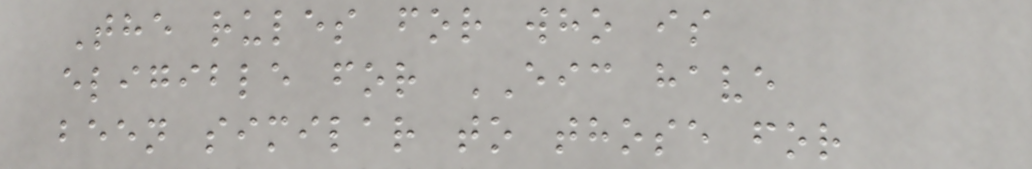The rules for who is
eligible for EIC have
been similar to those for
